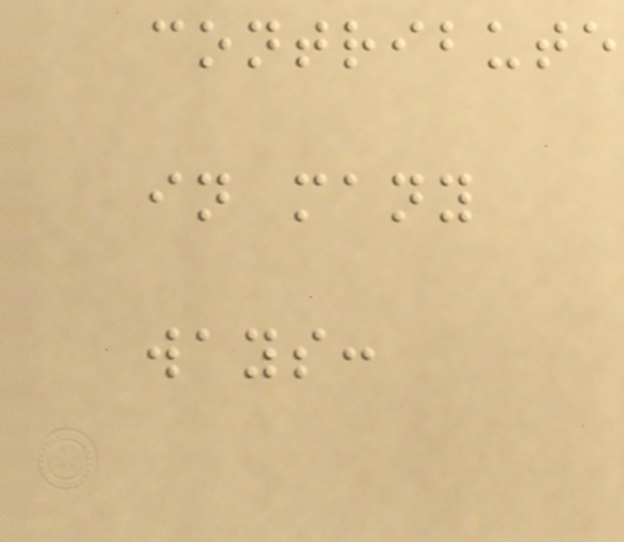contribute
in many
ways:
